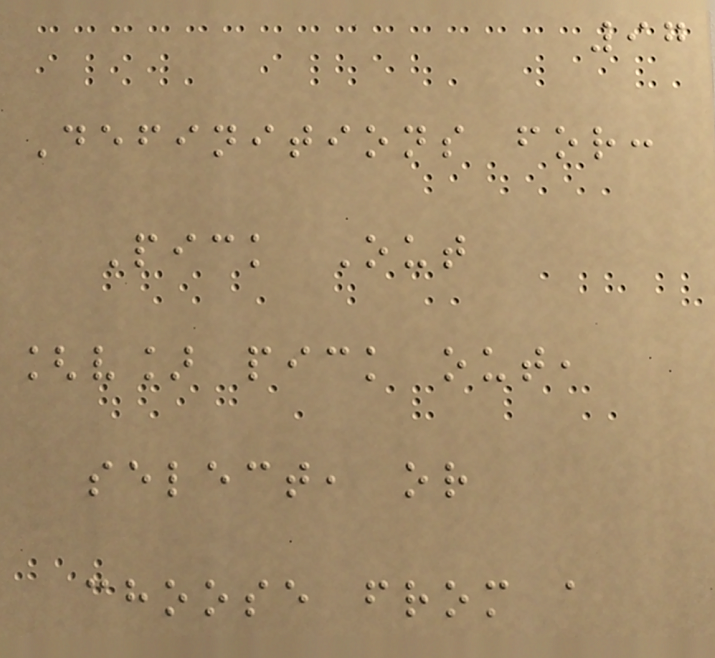97
Definitions for:
Pick Out
[v] pick out,
select, or
choose from a
